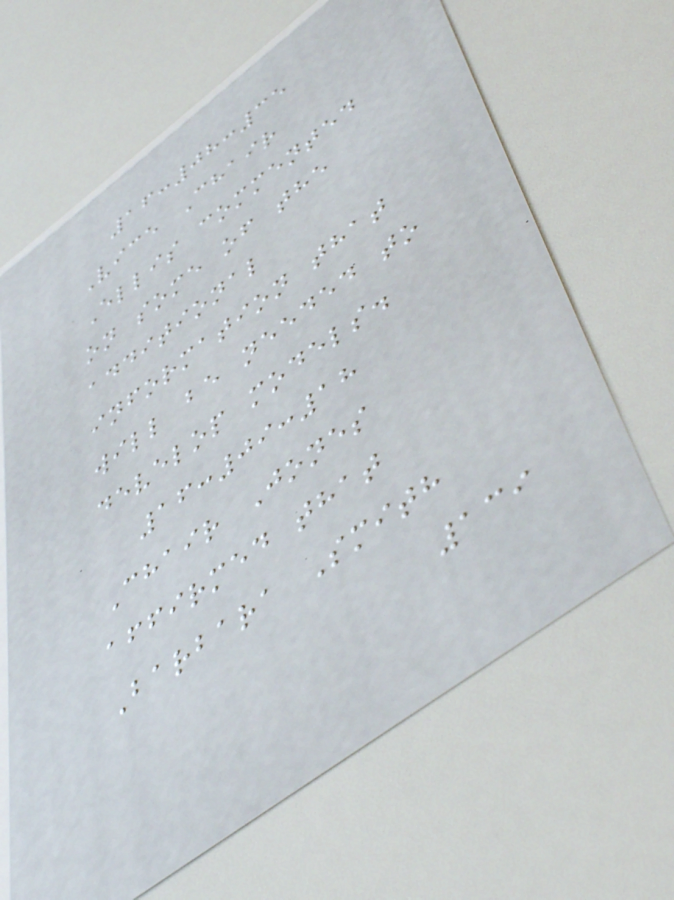16:08:35
Vice Chair
Ellis commented
on some of the
additional
information that
will be needed to
develop models.
16:09:18
Chair Jones
affirmed that
Barbara Smith
139
